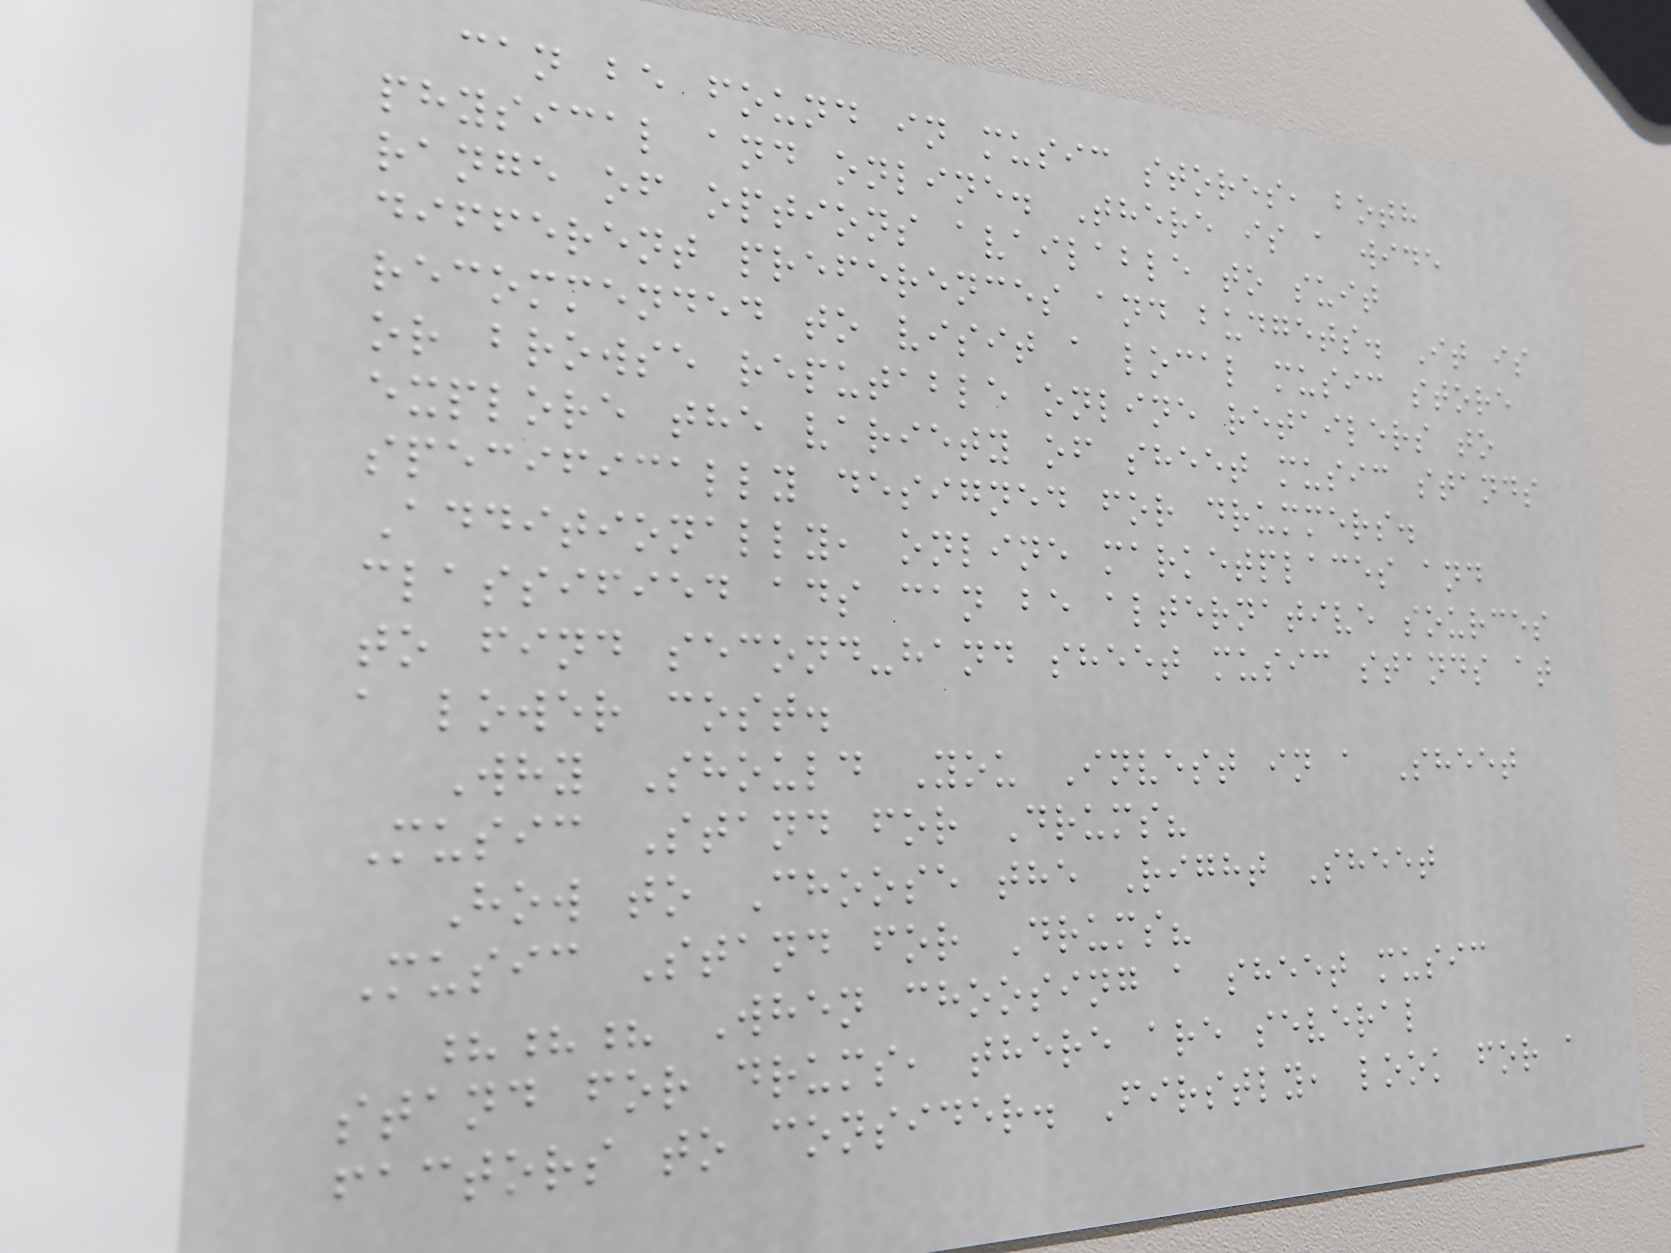can be found in music stores, both
physical and online. There is a wide
range of options available to suit
different preferences and budgets. It is
recommended to visit a local music store
or browse reputable online retailers to
explore the variety of sheet music stands
specifically designed for drummers.
Additionally, online marketplaces and
classified ads can be alternative sources
to find second-hand sheet music stands at
a lower cost.
Why Should You Invest in a Sheet
Music Stand for Drums?
How to Choose the Right Sheet
Music Stand for Drums?
??? When choosing a sheet music
stand for drums, there are several
factors to consider. Firstly, look for a
